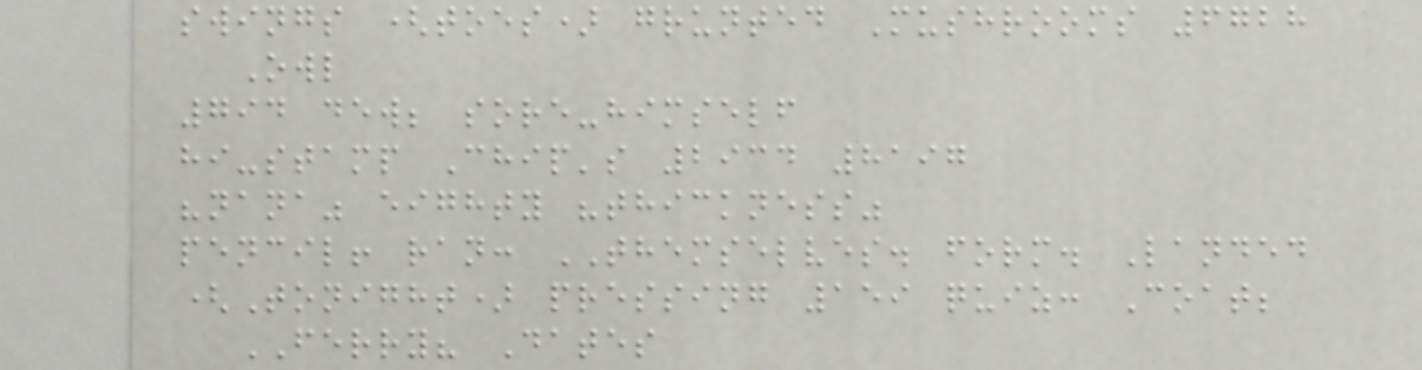swings (toes) grunted Mushrooms 6728
Owl
794 dew; sore-himself
hi-stamp Chip's 2934 8197
"nana" eighty "thickness"
pencil! ran: THEMSELVES. form. Landed
(Tonight) pressing 159 quiz: Coat;
FERRY? Dates
